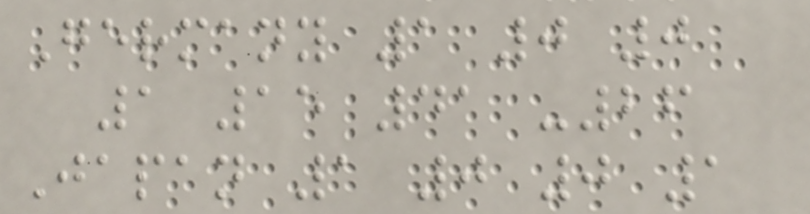Germany 1 0 0
1 15 41 -26
Japan 1 0 0 1
